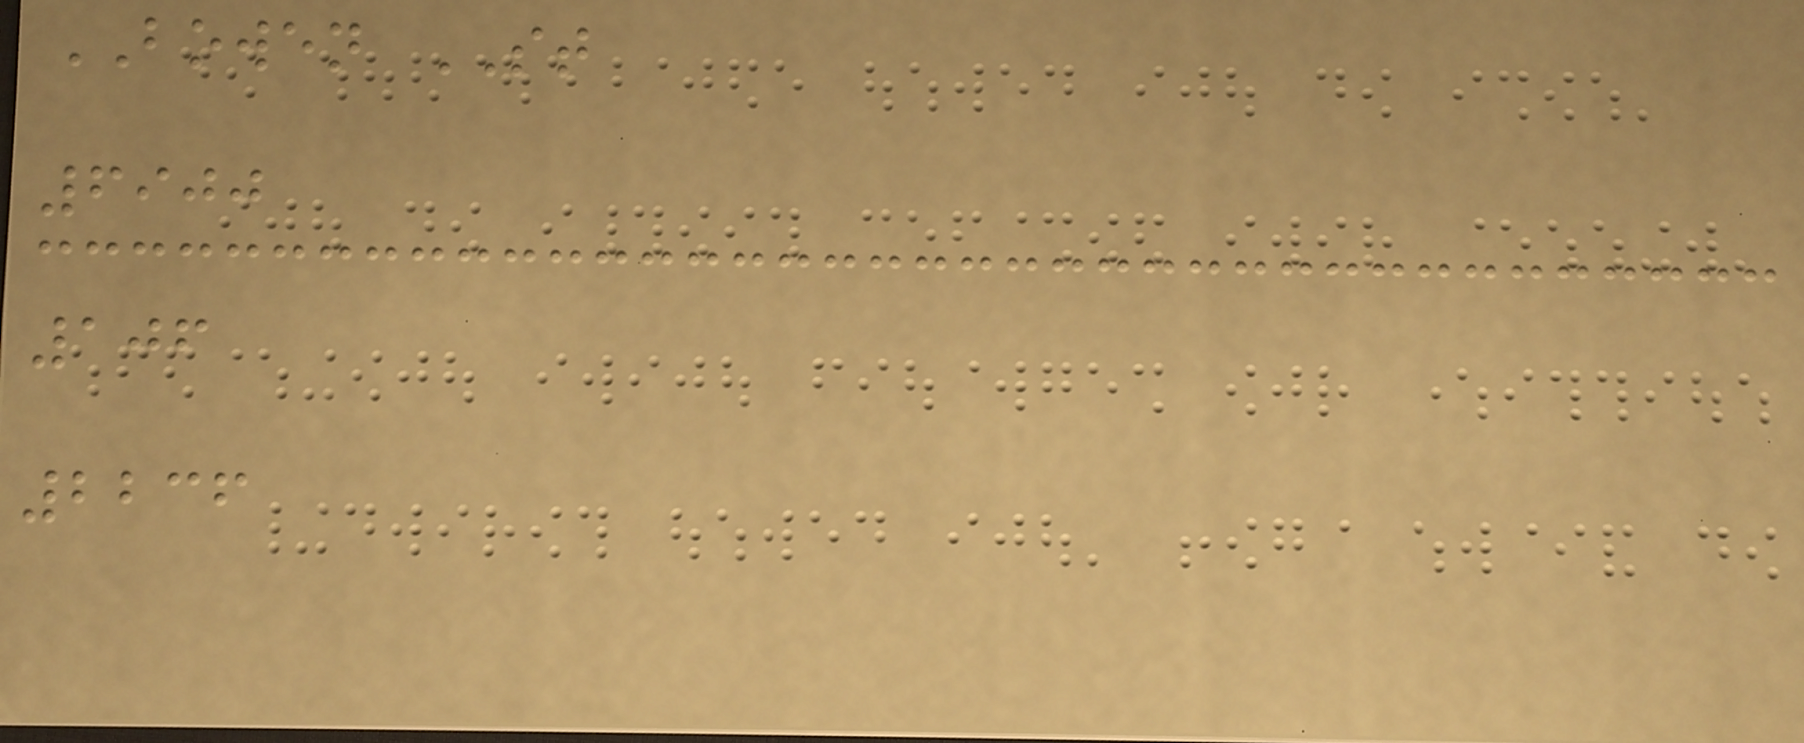BOWEN ST
6900
106
2236
